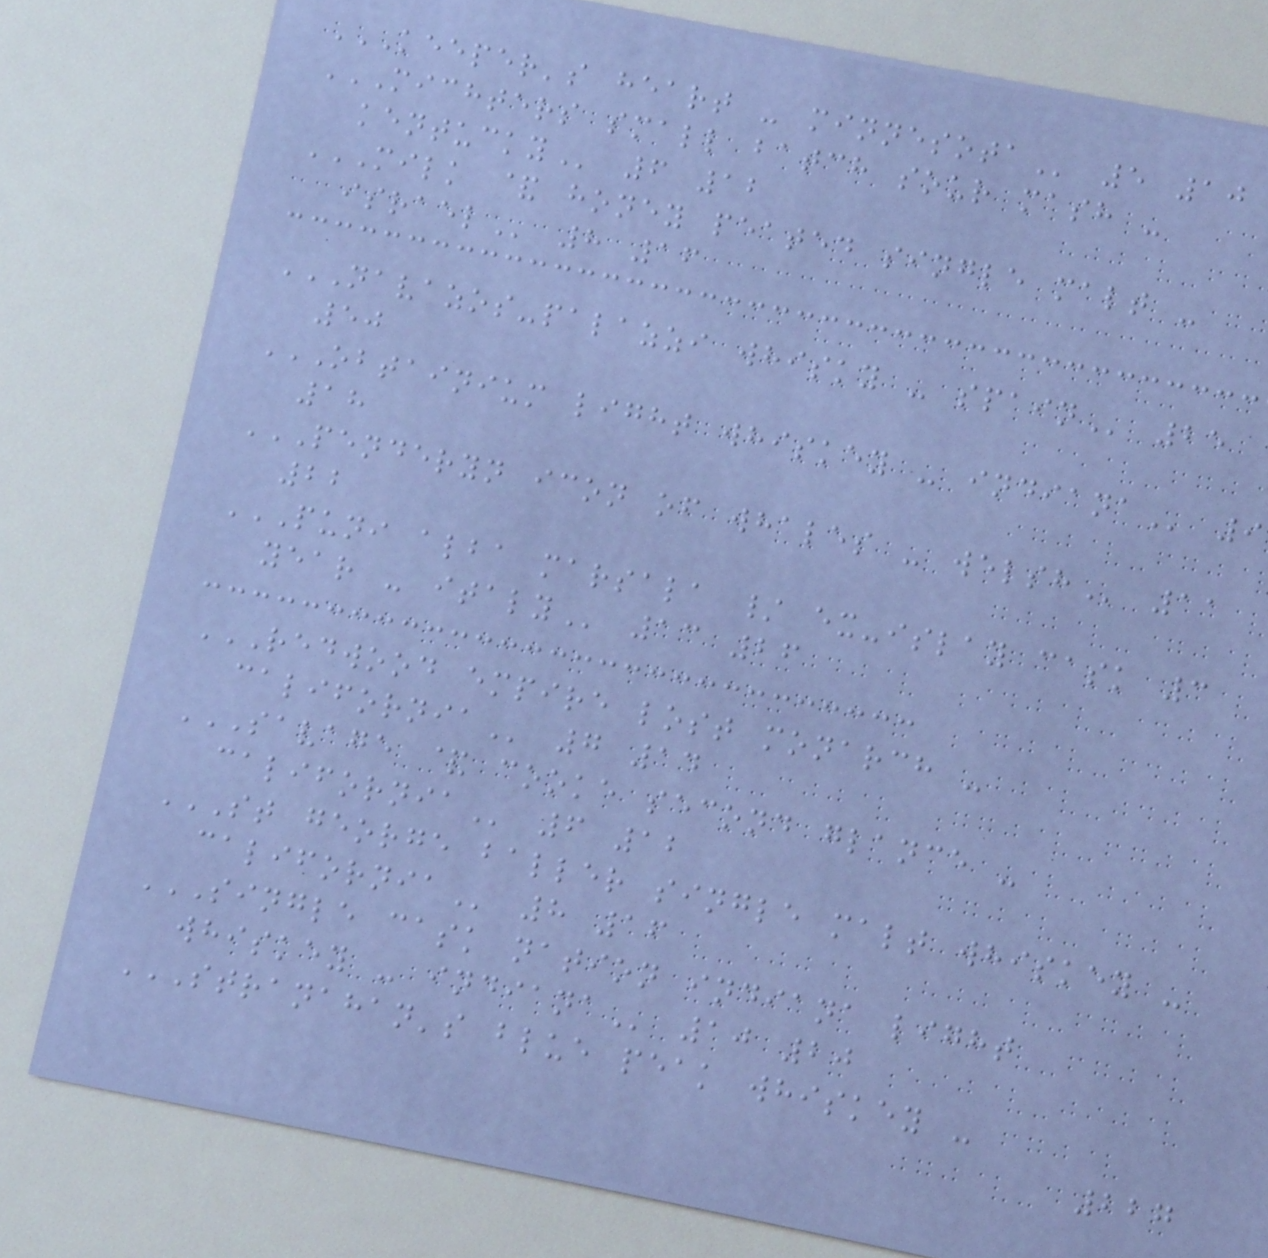KEEPER'S HEART - MINNESOTA 5 10
MICHTERS SMALL BATCH SOUR MASH -
KENTUCKY 6 12
MILK & HONEY PEATED SINGLE MALT -
ISRAEL 8 16
NAVAZOS-PALAZZI WHISKY - SPAIN 25
50
OBTAINIUM LIGHT WHISKEY - INDIANA 9
18
PENDERYN ICON OF WHALES - WELSH 11
22
PUNI ALBA MARSALA / EX-ISLAY CASK 3
YEAR - ITALY 13 26
REDWOOD EMPIRE LOST MONARCH -
CALIFORNIA 7 14
SAVAGE & COOKE SECOND GLANCE -
CALIFORNIA 6 12
ST GEORGE BALLER SINGLE MALT WHISKEY -
CALIFORNIA 8 16
SINGLE CASK NATION INDIANA LIGHT
WHISKEY - INDIANA 10 20
STRANAHAN'S BLUE PEAK WHISKEY -
227
